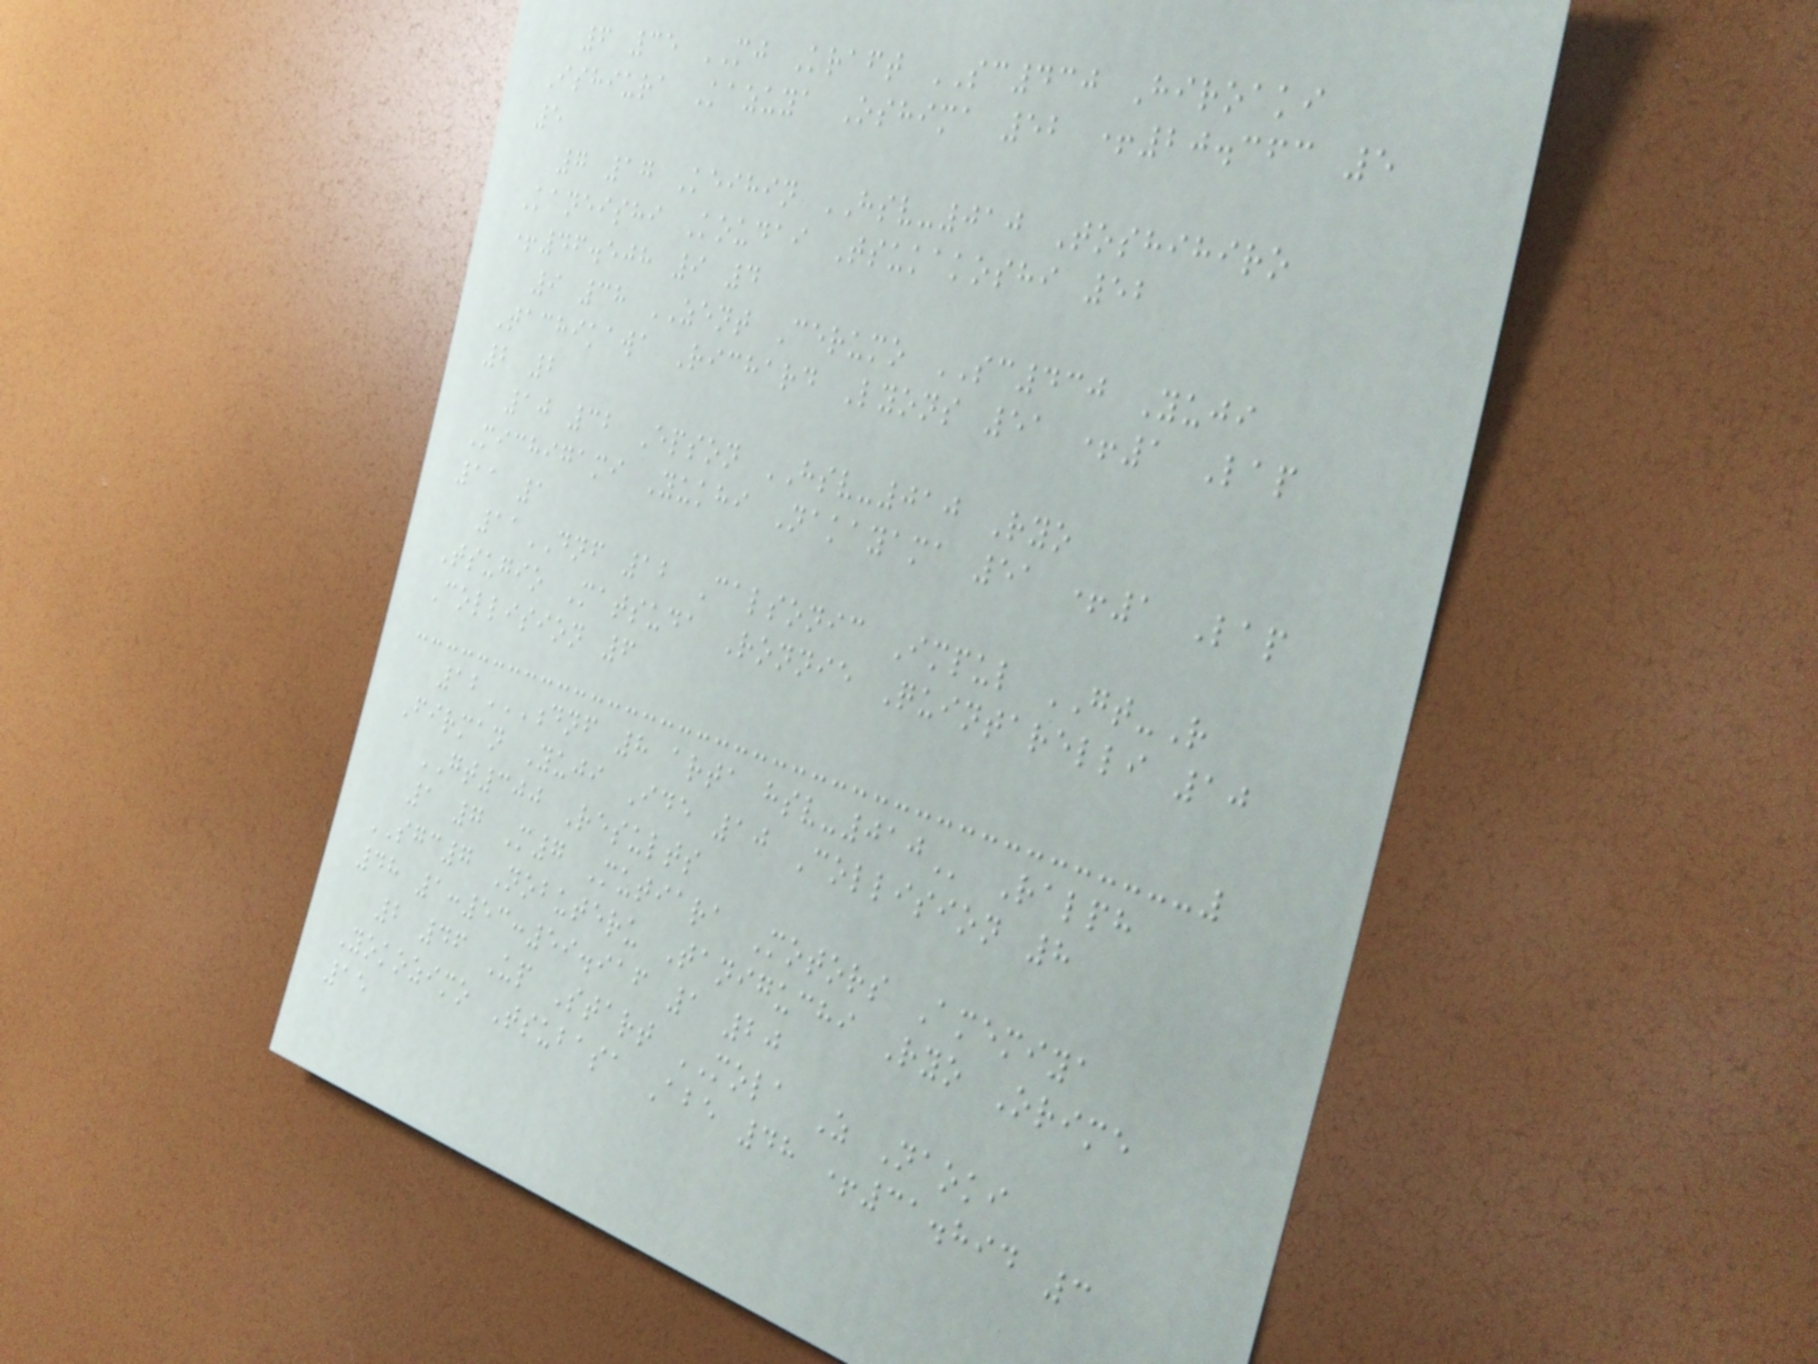6 35 MJ Kraft SC430 Hiroaki
Ishiura Kazuya Oshima 52 +20.363 5
5
7 17 Keihin HSV-010 Toshihiro
Kaneishi Koudai Tsukakoshi 52
+46.508 9 4
9 38 ZENT Cerumo SC430 Yuji
Tachikawa Richard Lyons 51 +1 Lap
2 2
10 32 Epson HSV-010 Ryo
Michigami Yukhi Nakayama 51 +1 Lap
11 1
11DNF 12 Calsonic Impul GT-R
Tsugio Matsuda Ronnie Quintarelli 10
Collision 6
12DNF 8 ARTA HSV-010 Ralph
Firman Yuji Ide 10 Collision 8
GT300 Results
1 7 M7 Mutiara Motors Amemiya
SGC7 Nobuteru Taniguchi Ryo Orime
48 1:53:59.916 1 20
2 46 Up Start MOLA Z Naoki
Yokozimo Tsubasa Abe 48 +31.894 3
15
